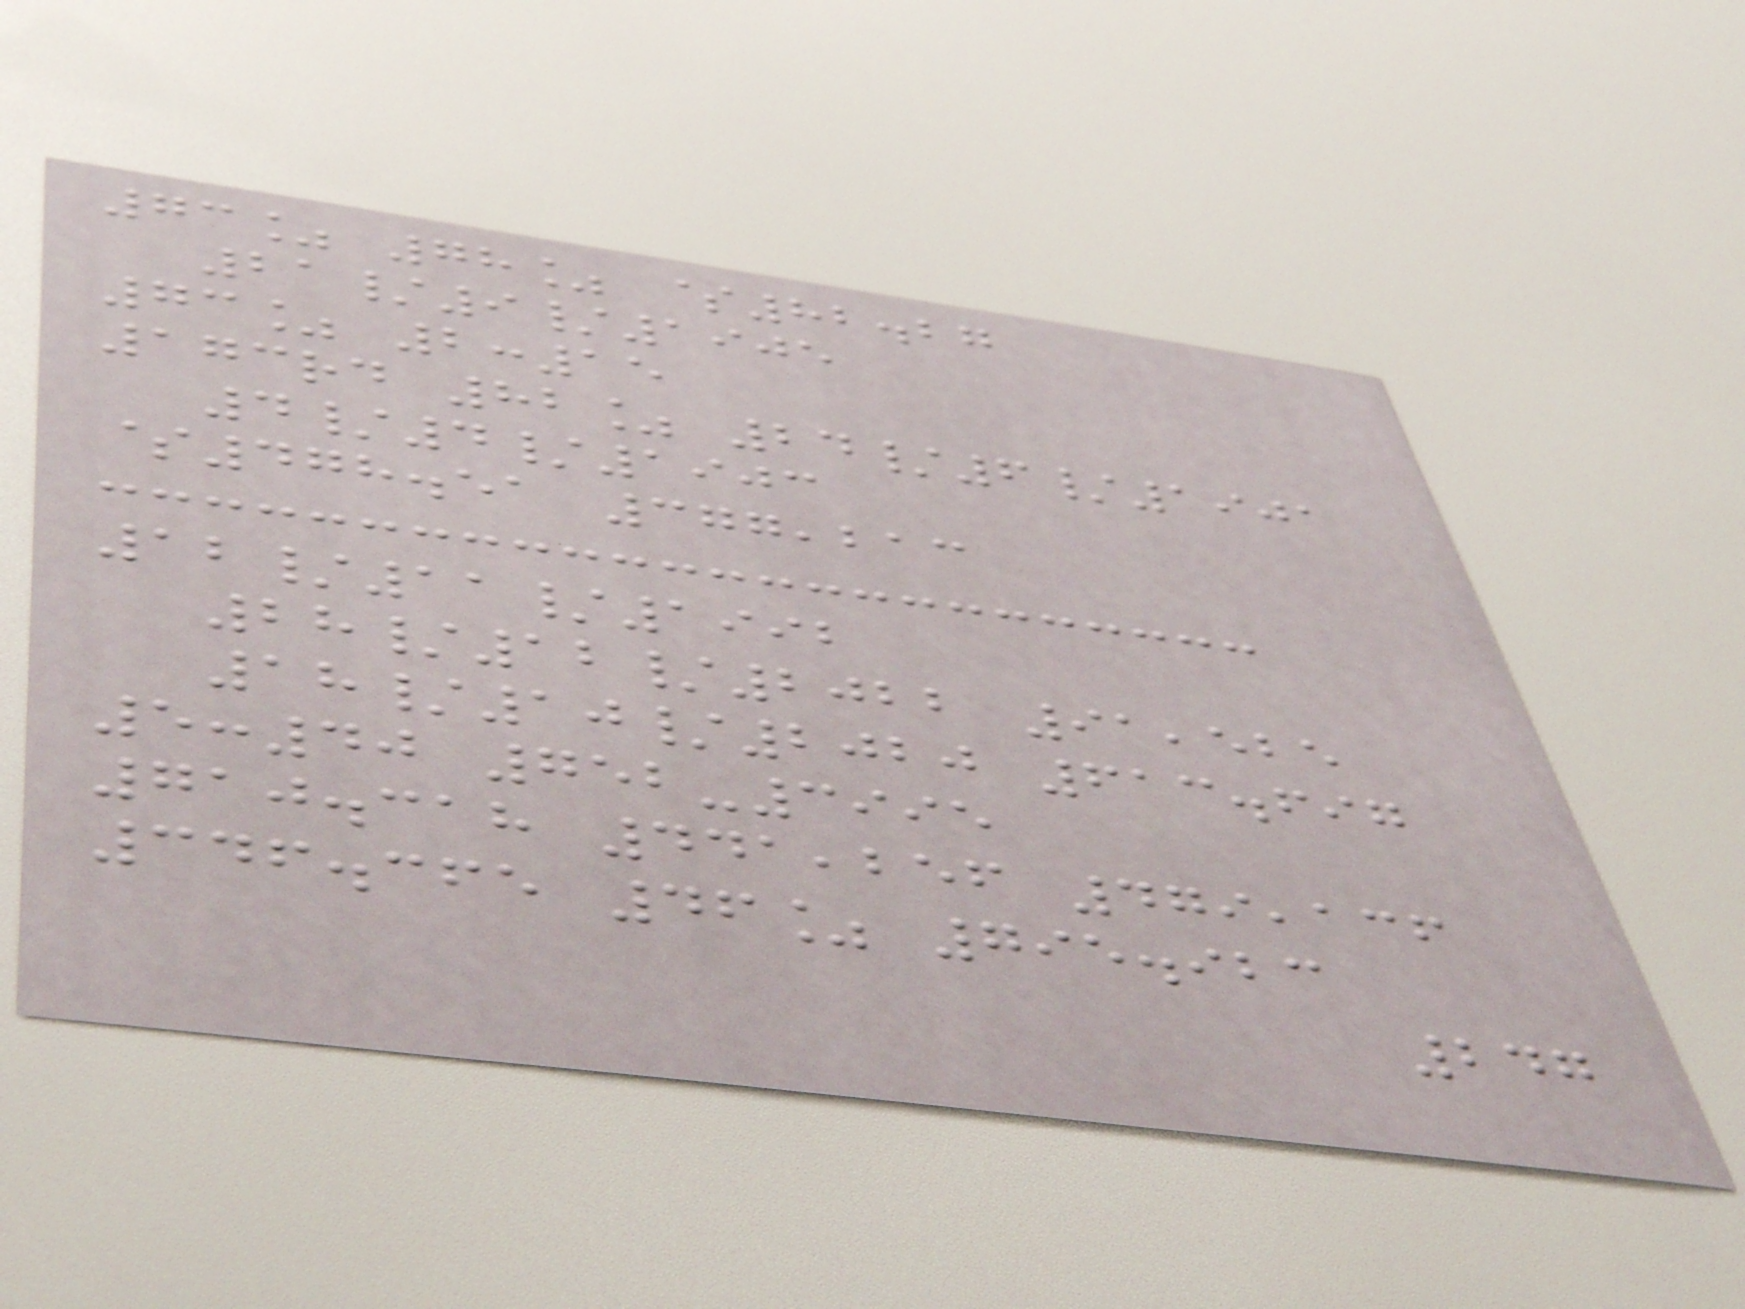73% 78% $82.27
21/9/1905
73% 2:15
173rd 82% 24/6/1901
4/4/1903
$478.51 377,213
12/11/1992
28/12/2022 91,525
18/10/2020 613.697
5:40 752-3995
710.318 441,256 479,136
346.365 46% 795.923
247
